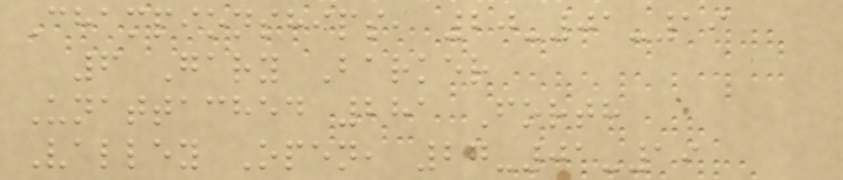Championships, 20-01-19
6 Gary Barker
Unattached 281 Forth
Valley Open, 27-01-19
